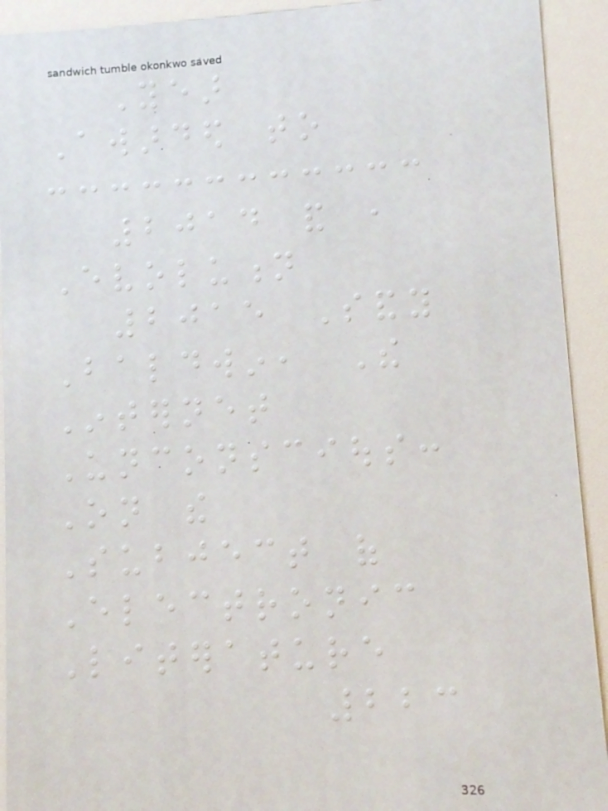Year
Awarded to
2014 and ,
Evolution
2015 Sandy
Baldwin, The
Internet
Unconscious:
On the
Subject of
Electronic
Literature
223
